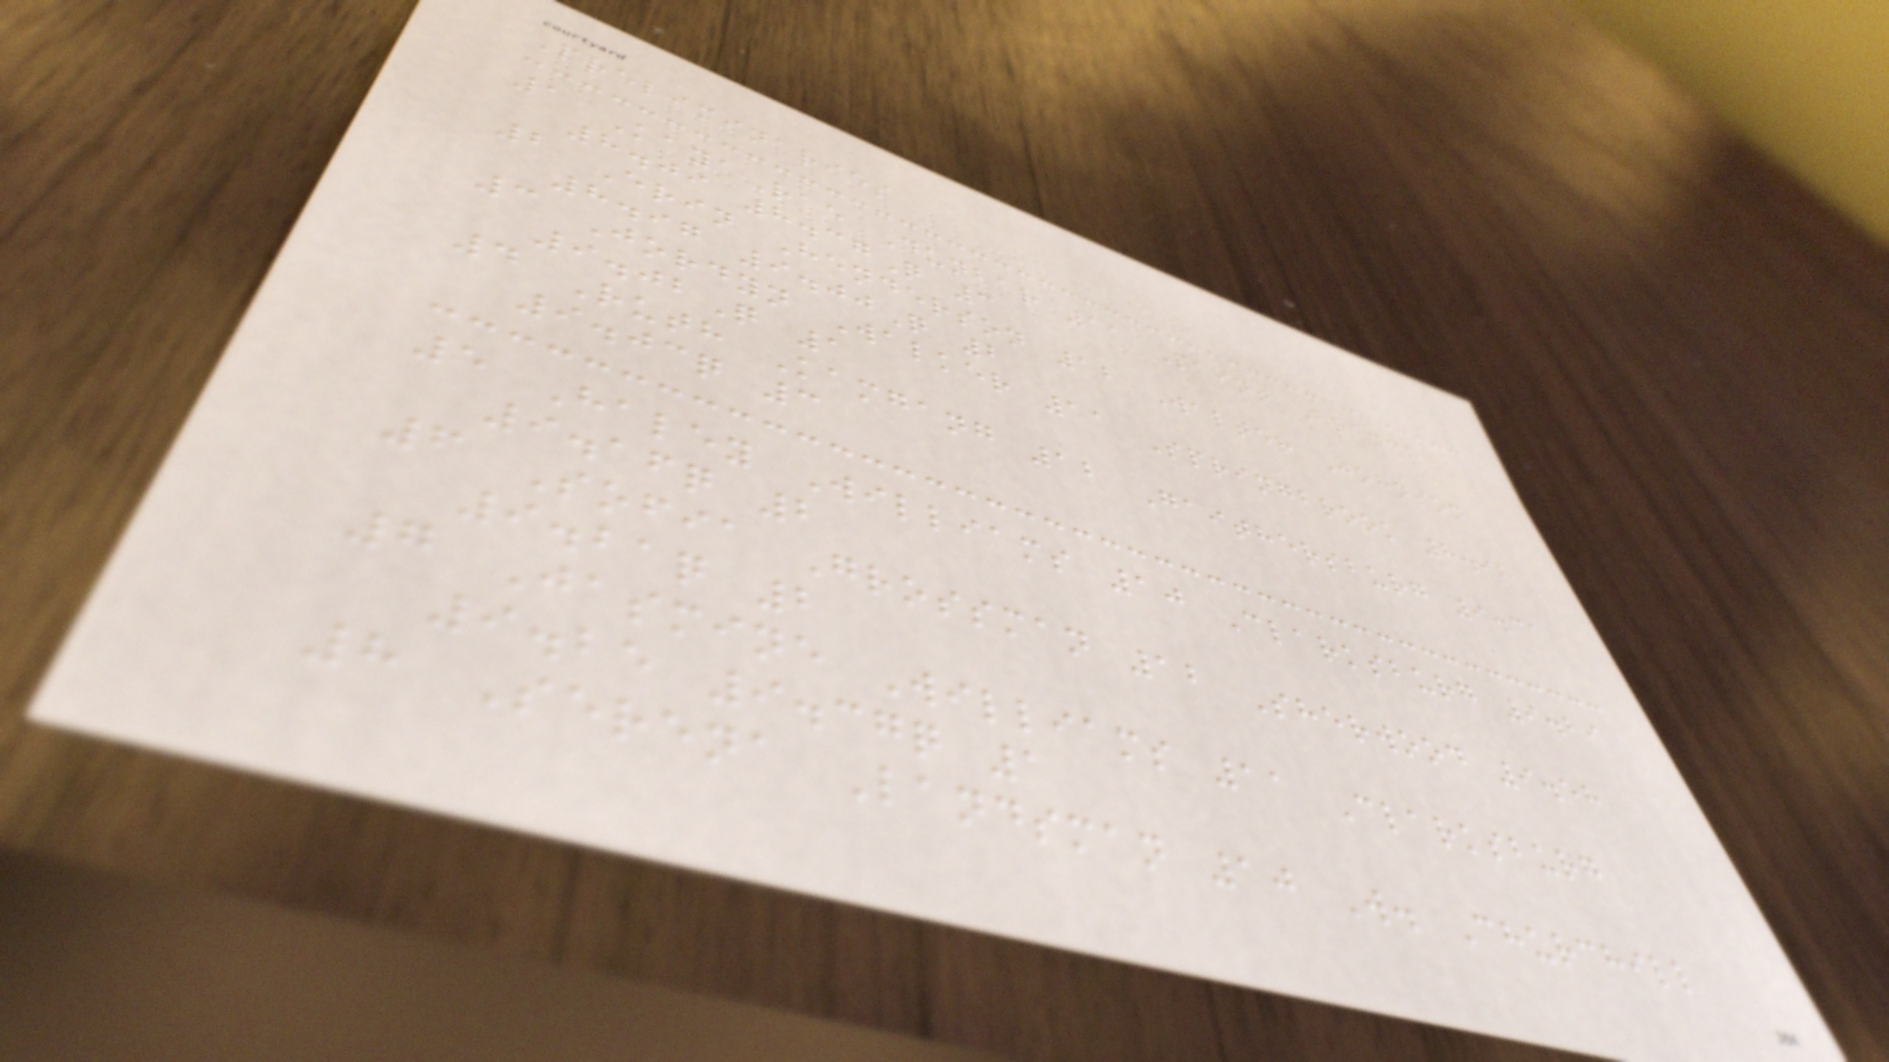Preliminaries
1 KayaRae Dunbar 11 Paint Branch
8.09 8.37Q 3
2 Erin Henderson 12 Walter Johnson
8.97 9.00Q 2
3 Jordyn Walker 11 Springbrook 8.98
9.02Q 1
4 Ruth Kamgang 12 Gaithersburg 9.31
9.03q 3
5 Haley Williams 10 Clarksburg 9.29
9.16q 2
6 Sofia Grossman 12 Sherwood 9.58
9.21q 2
7 Jasmine Williams 11 Clarksburg
9.25 9.37q 1
8 Serena Landsman 10 W. Churchill
